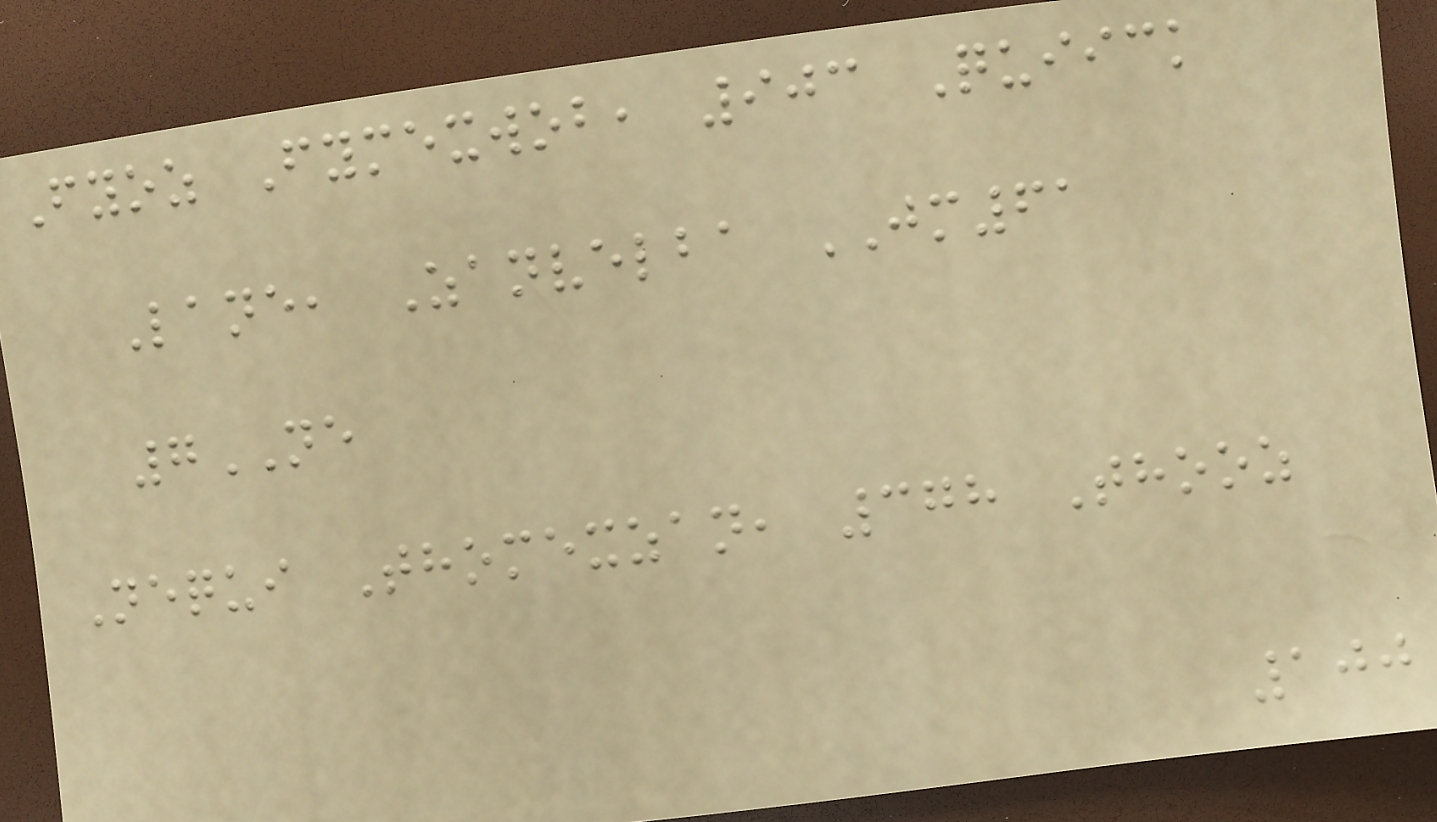Fyoz Fymexwob, 903 Quiick
Lane, Zanvelba JM61
7NE
Nequi Thomexzan, 378 Thooz
100
